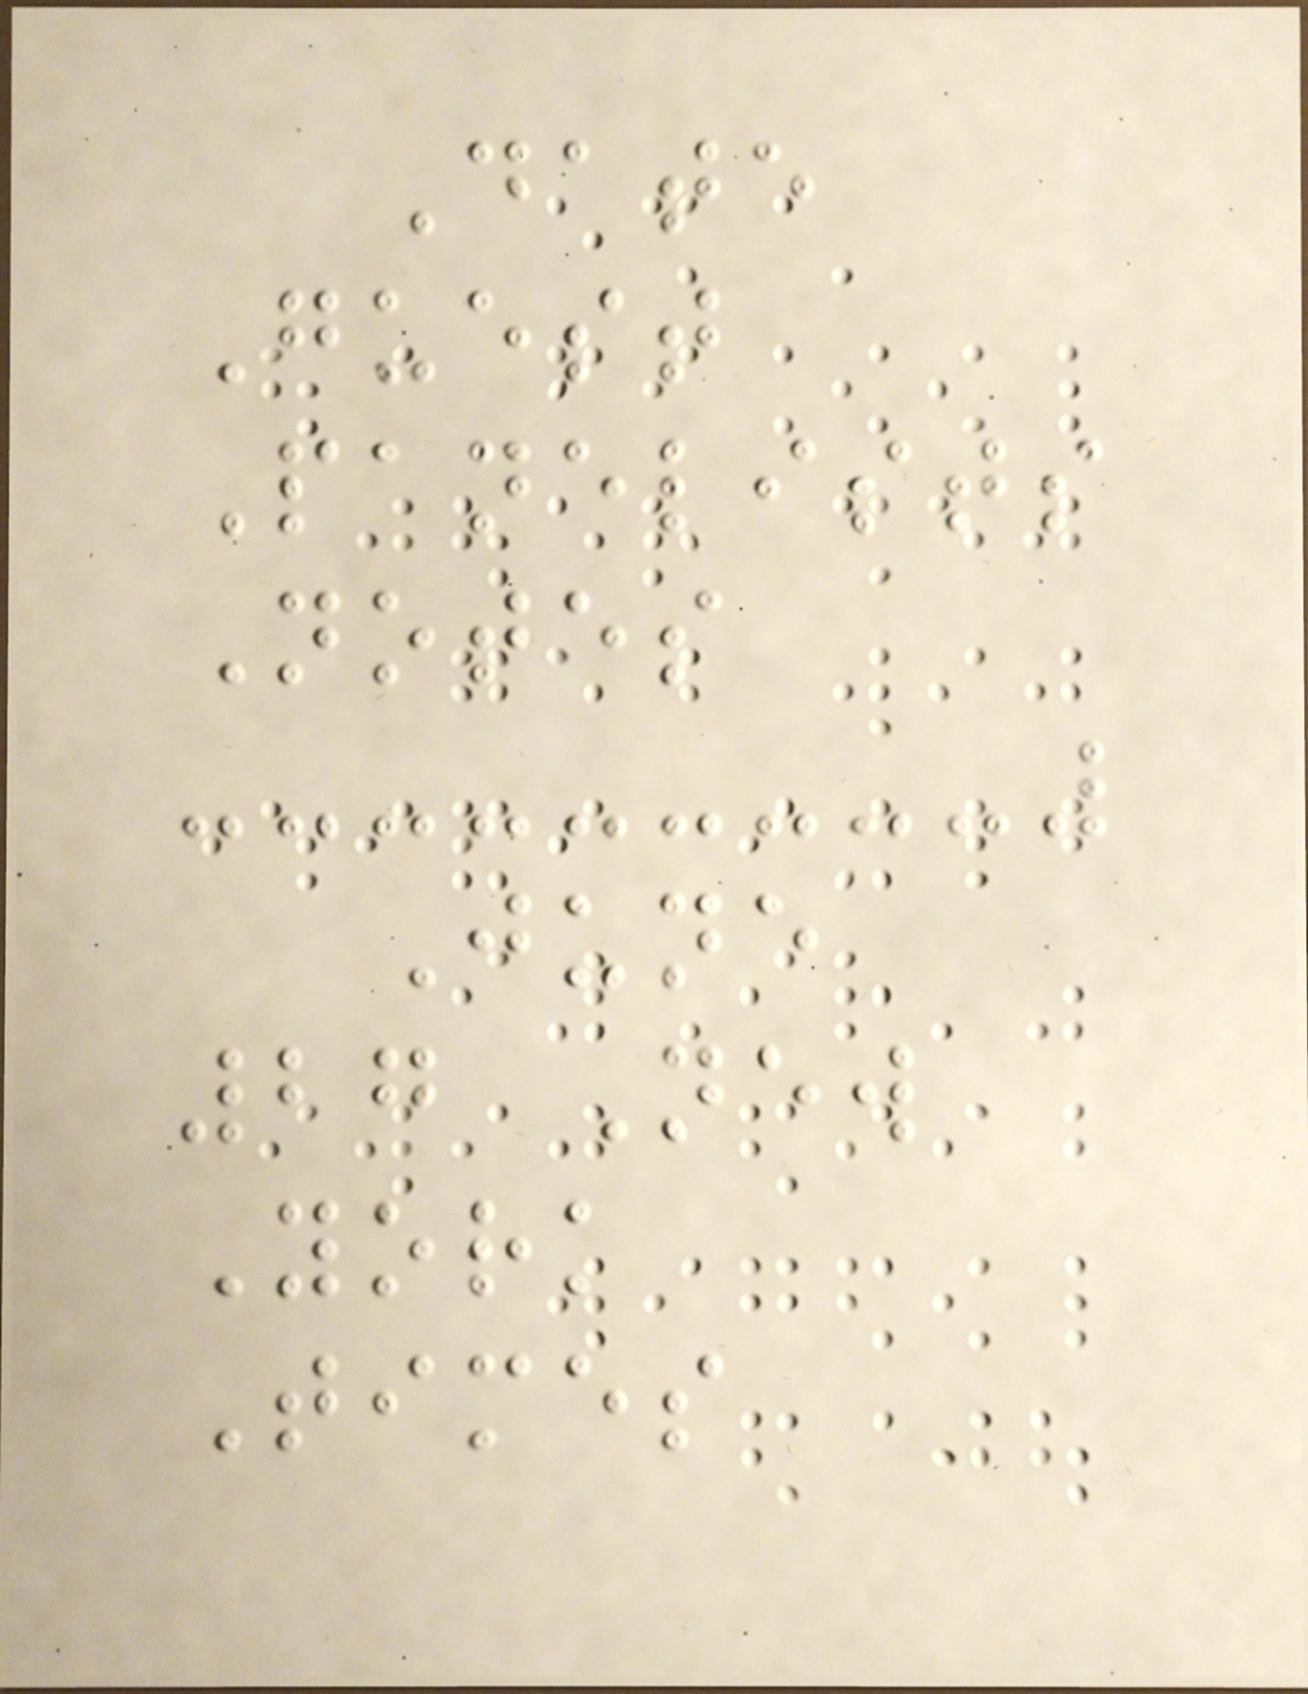Date
Guest
Panelists
Notes
June
27 New
York
Times
